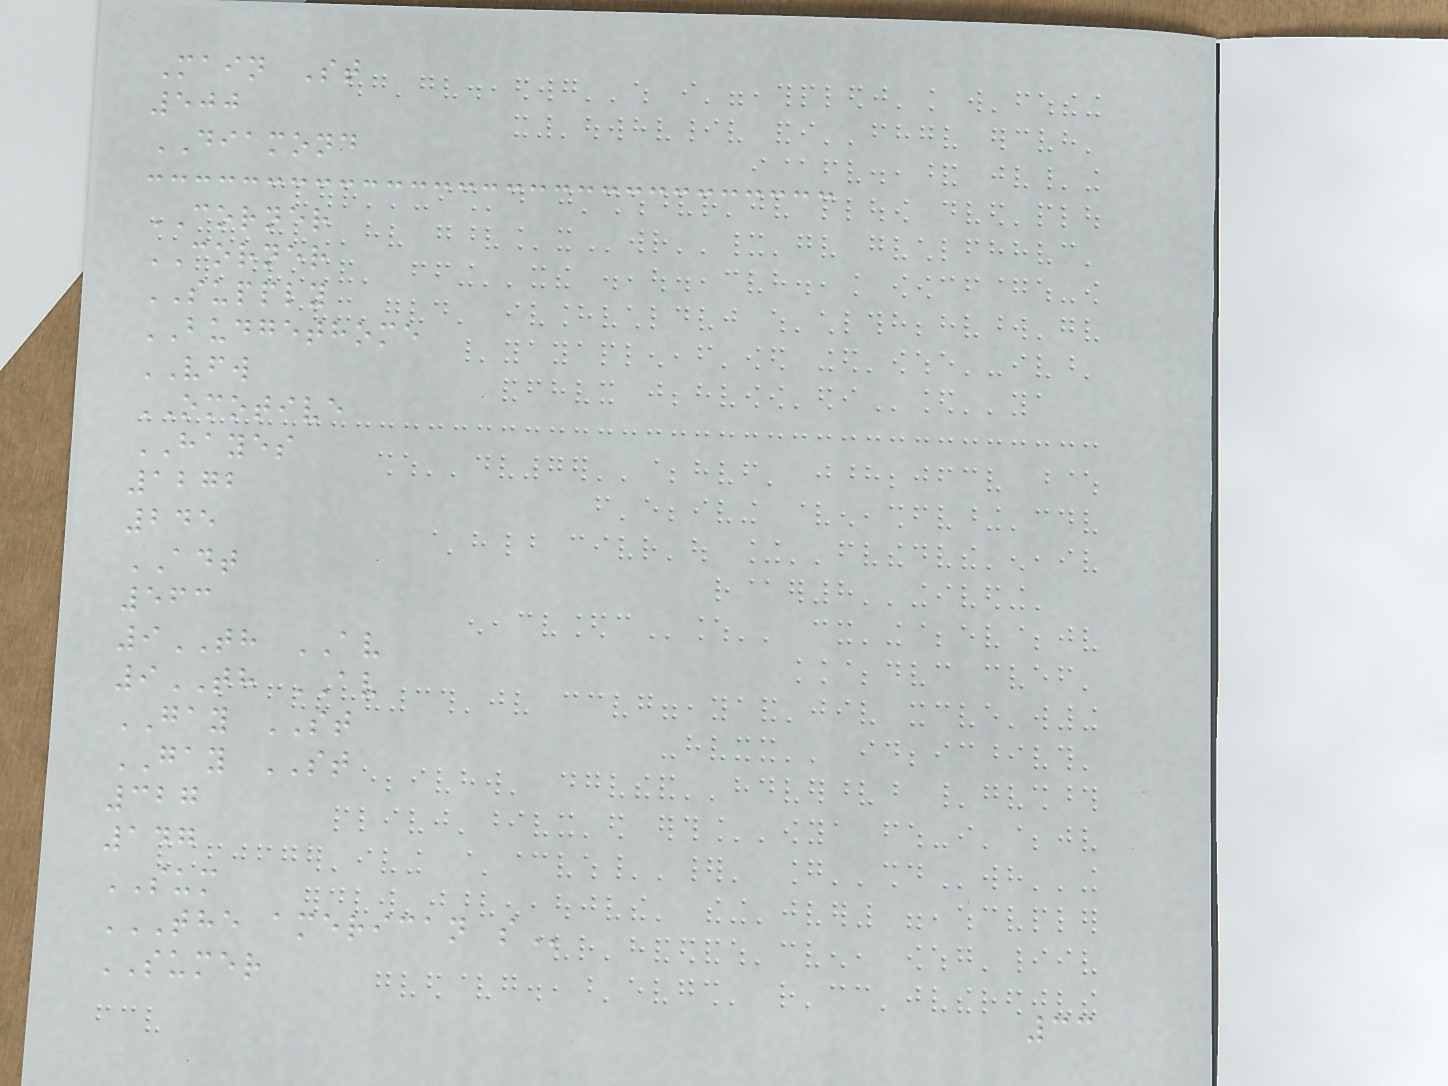Main St
500
DIAMOND
CORNER
CORNER
SUPPLY
BUDGETHOME
VFW
OMOTIVE
HAYES
1272
245
ADT
563
9TH AV
9TH AV
GAY ST
GAY ST
327
147
SUM
THE AMERICAN S
SUMER
33
